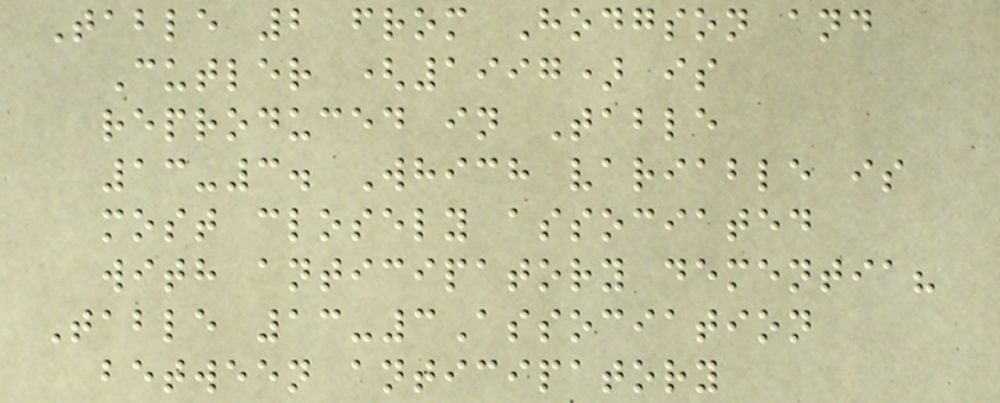Table 2 from Hodgson and
Cutler (1997) is
reproduced in Table
13-3. Which variable is
most closely associated
with anticipatory dementia?
Table 13-3Association
between anticipatory
